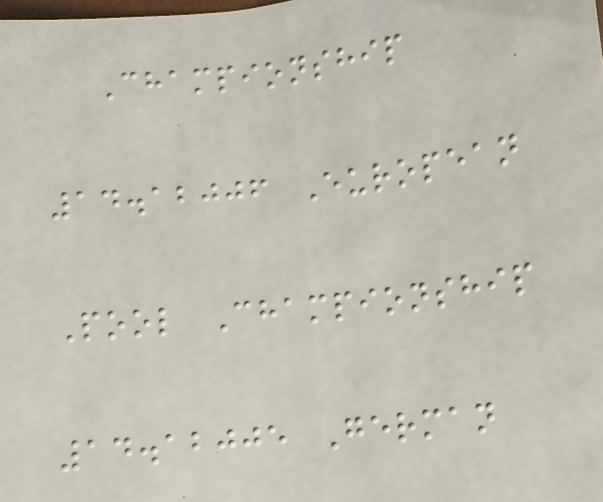Championship
14.12006 European
Pool Championship
14.12005 German
